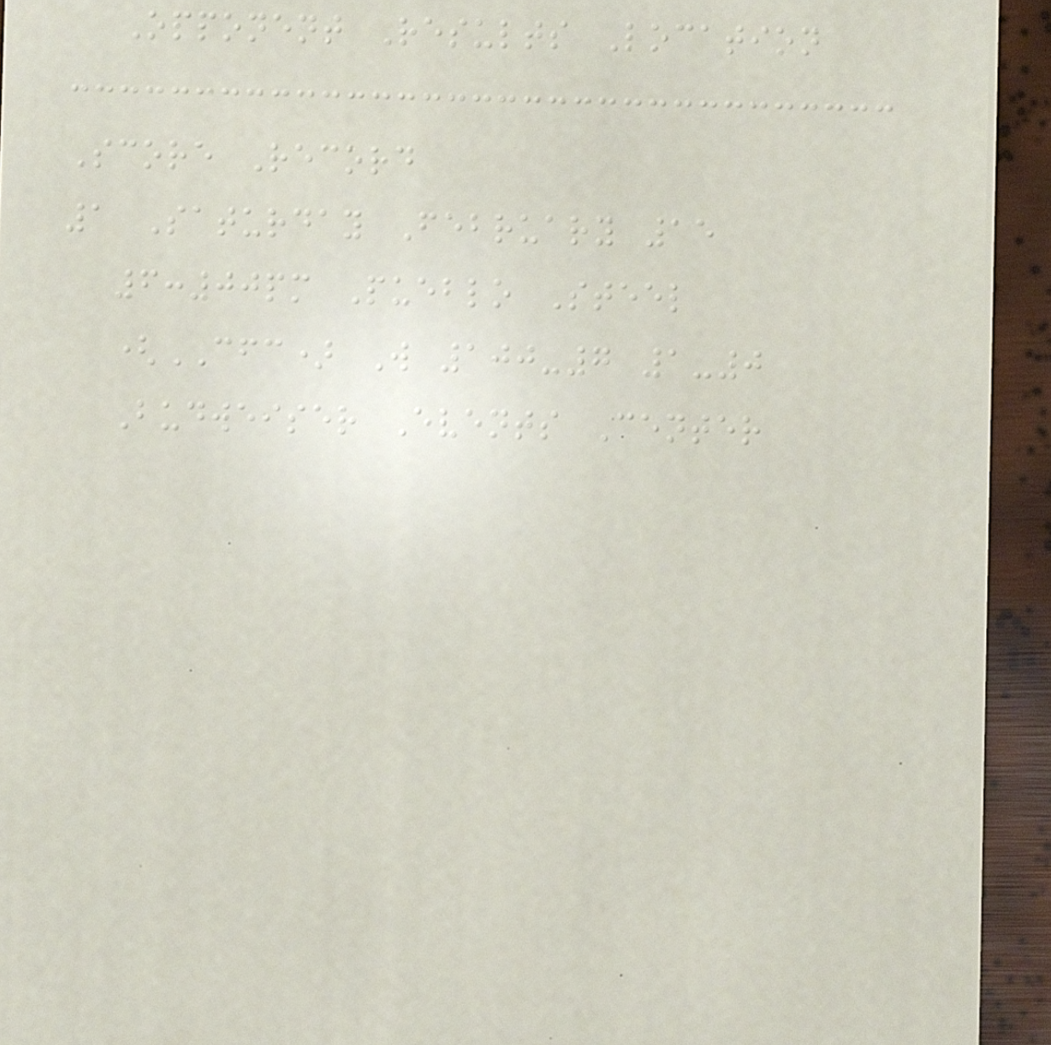Opponent Results Location
Score Record
1 Saturday February 15
6:00pm Pueblo Steel
(CFC) W 100-7 1-0
Budweiser Events Center
